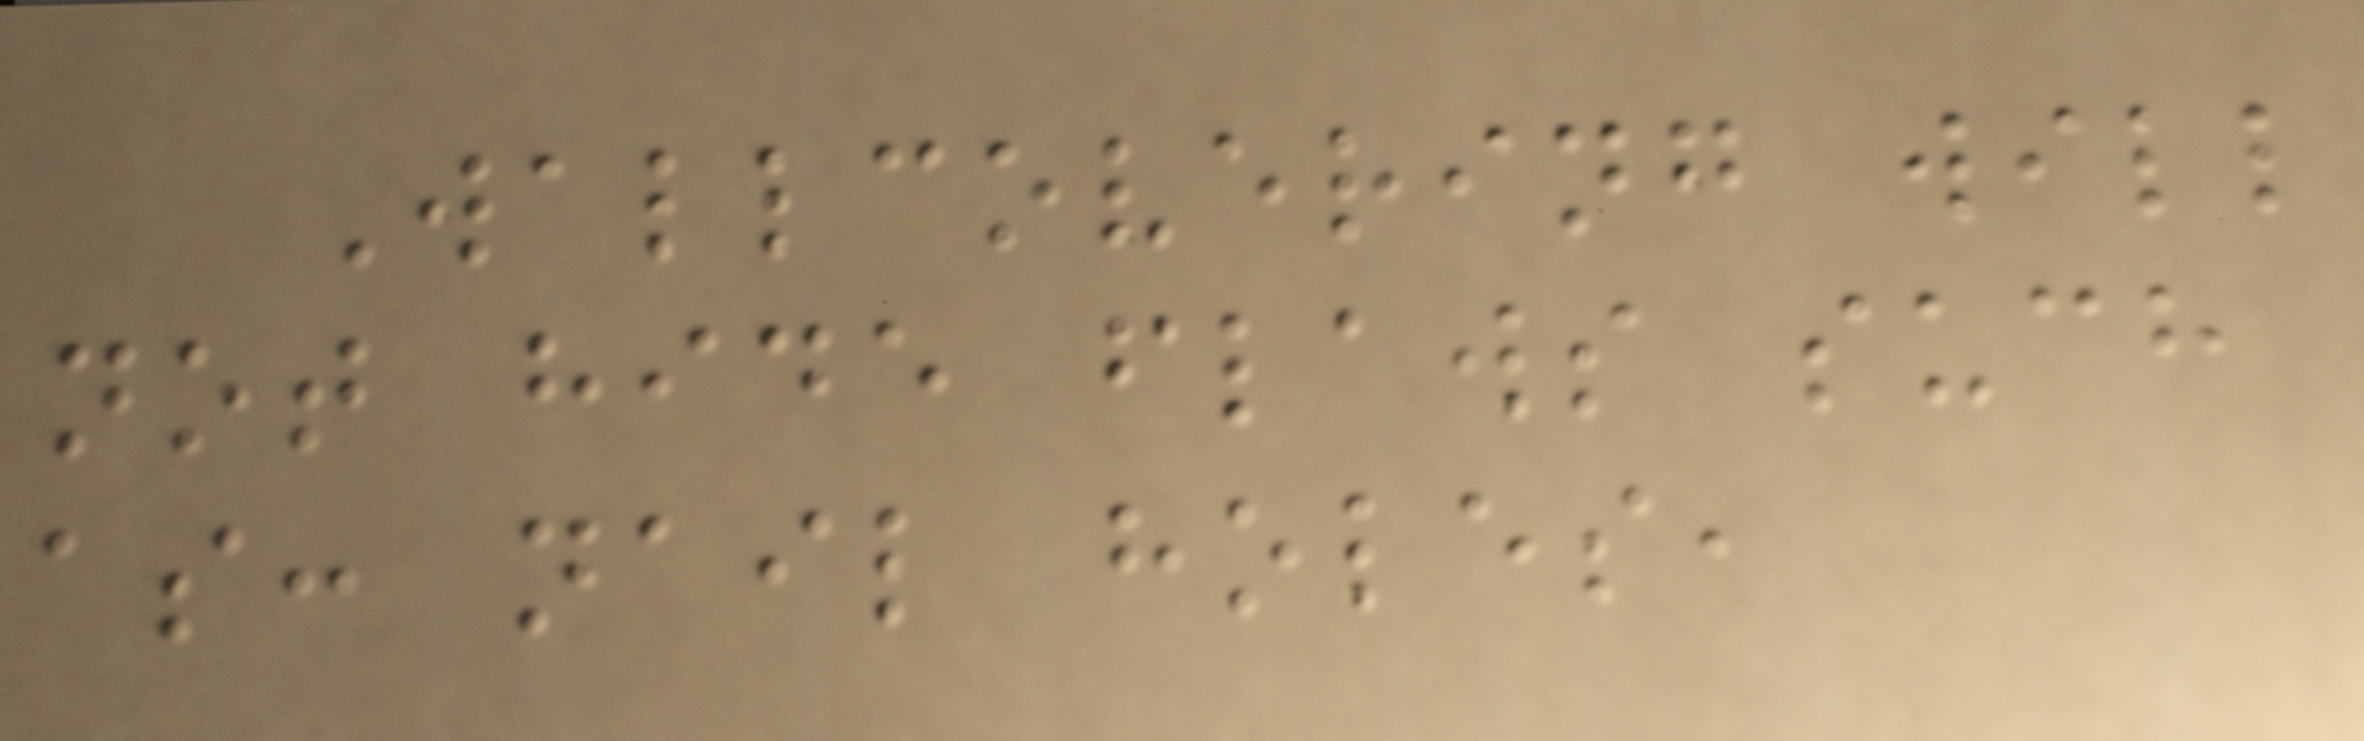Wallcovering will
not hide flaws such
as: nail holes,
